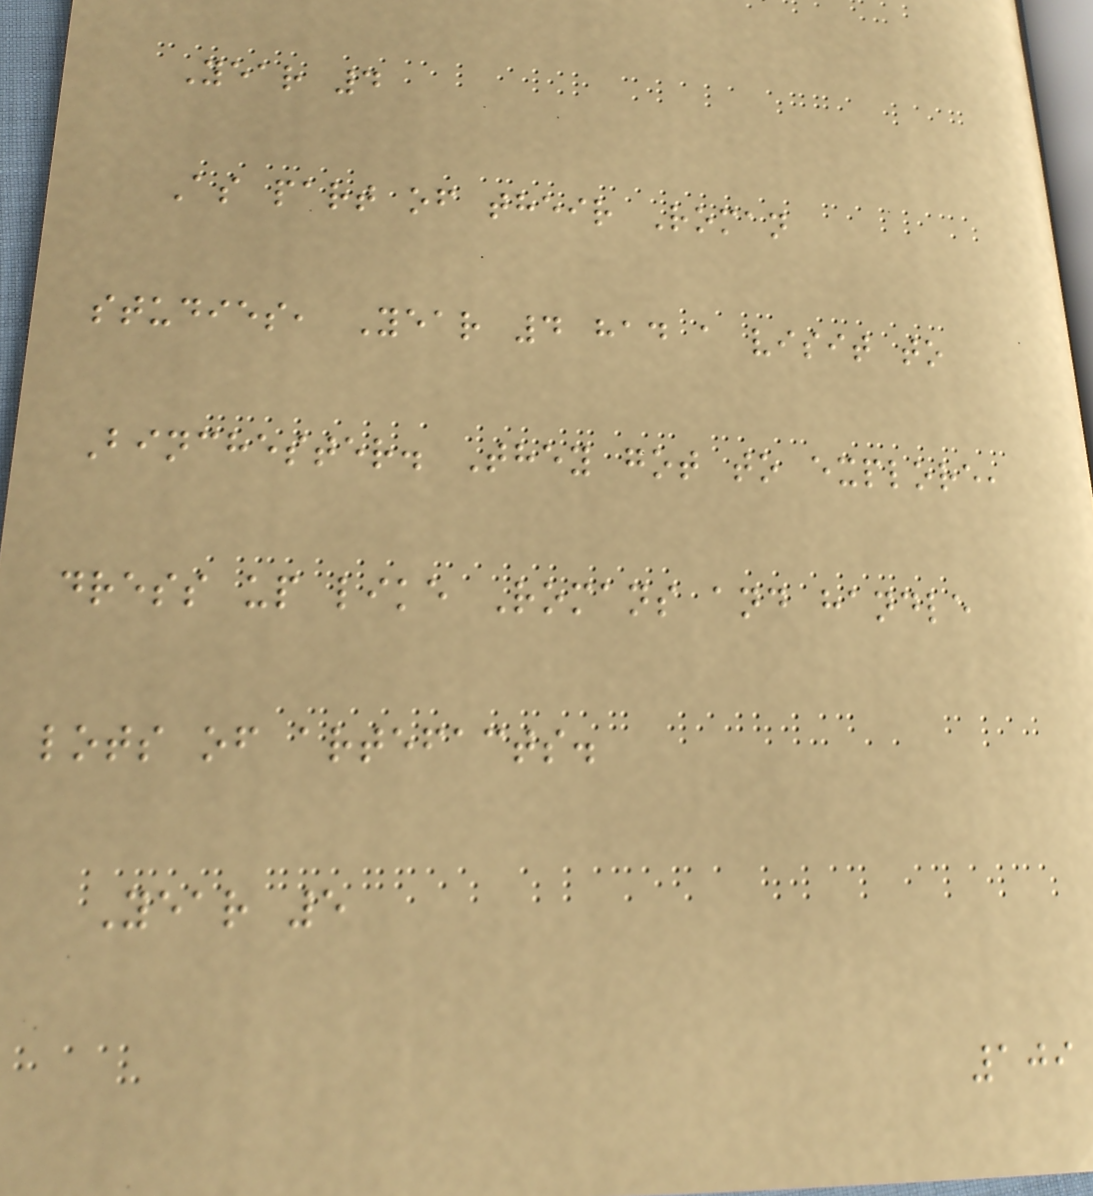Year 4
As part of their Roman
studies, Year 4 had a visit to
Binchester. They got to explore,
dress up like Romans and handle
lots of artefacts.
Year 5
109
